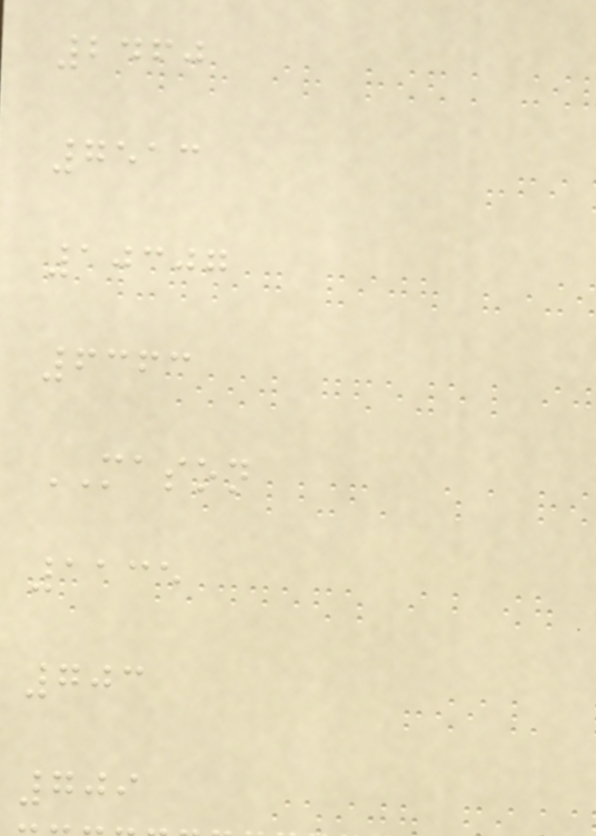2460
7513
10307
6363
MASON
1135
703
709
